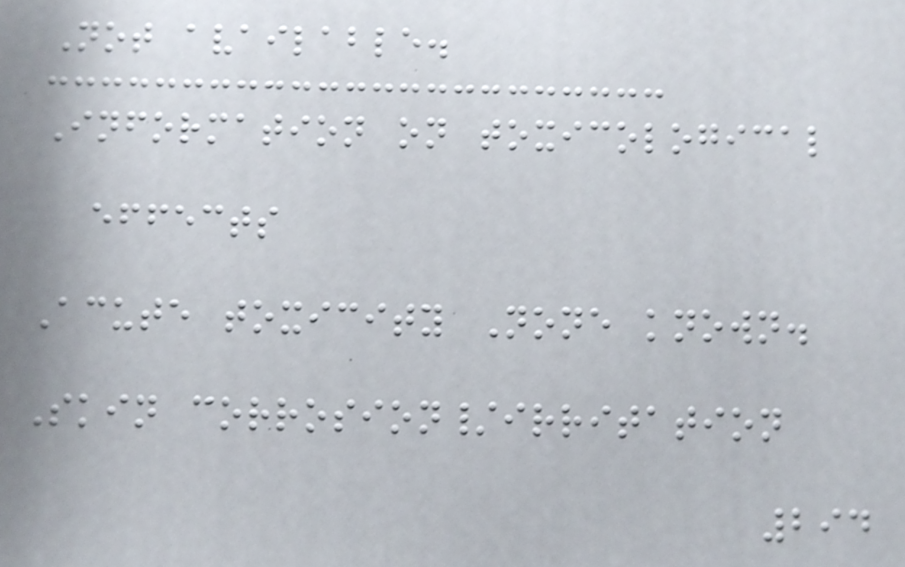Not available.
Information on toxicological
effects
Acute toxicity None known.
Skin corrosion/irritation
294
